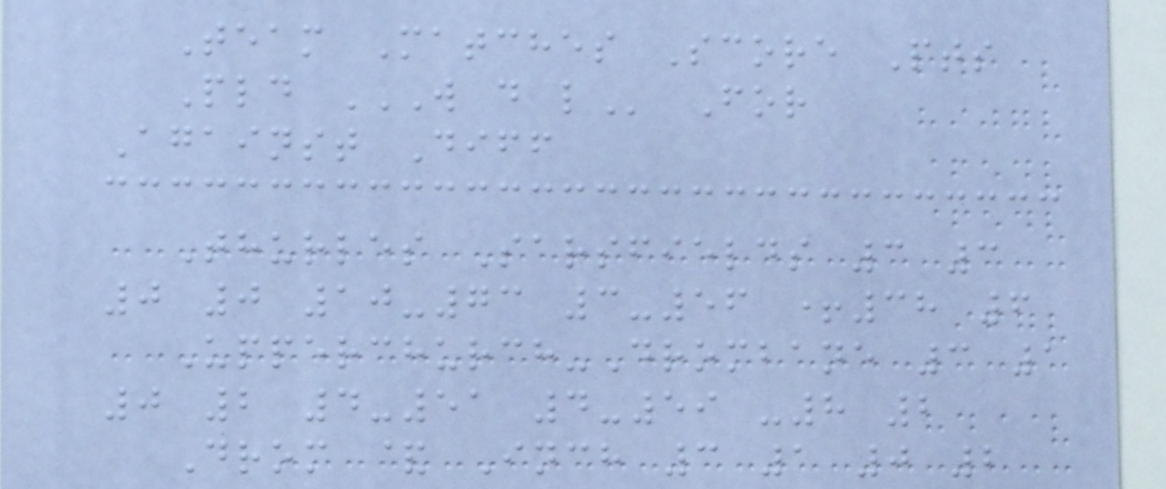Team Matches Score Pts
Pld W D L For
Against Diff
Thurles Sarsfields 3 3
0 0 10-73 3-56 +38 6
Upperchurch-Drombane 3 1
0 2 4-51 4-59 -8 2
Drom & Inch 3 1 0 2
